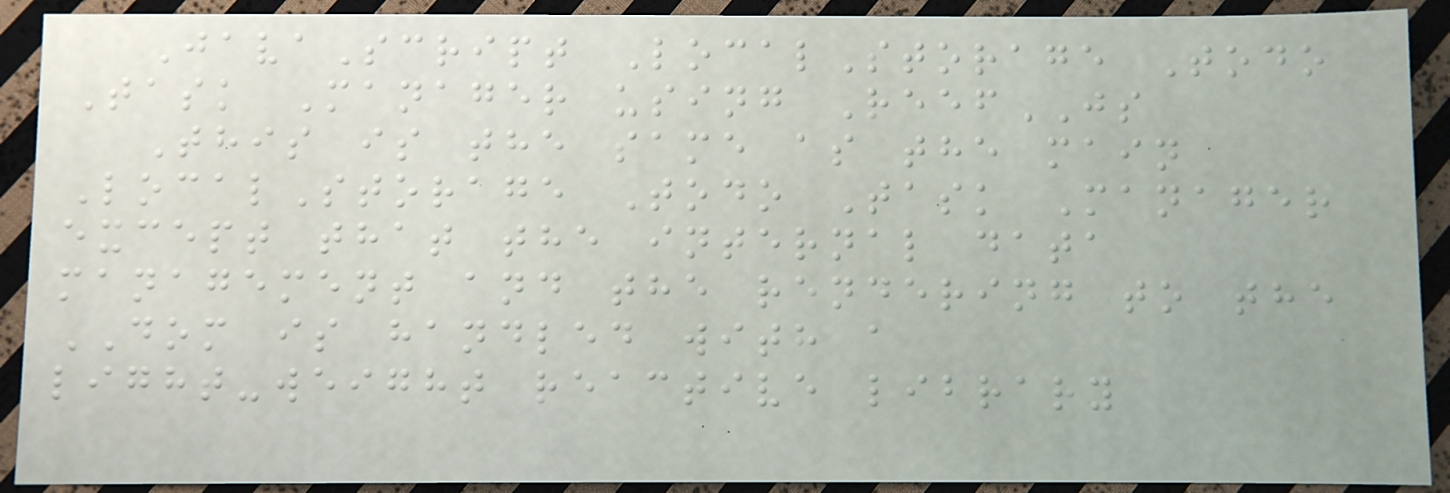JavaScript LocalStorage Todo
Task Manager using ReefJS
This is the same as the main
LocalStorage Todo Task Manager
except that the internal data
management and the rendering to the
DOM is handled with a
light-weight reactive library
